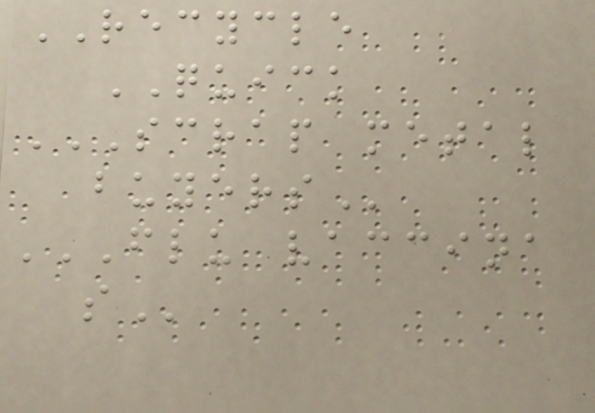RECYCLE
QUICK
SCRAP METAL
BUYERS
FLU VACCINA
S
